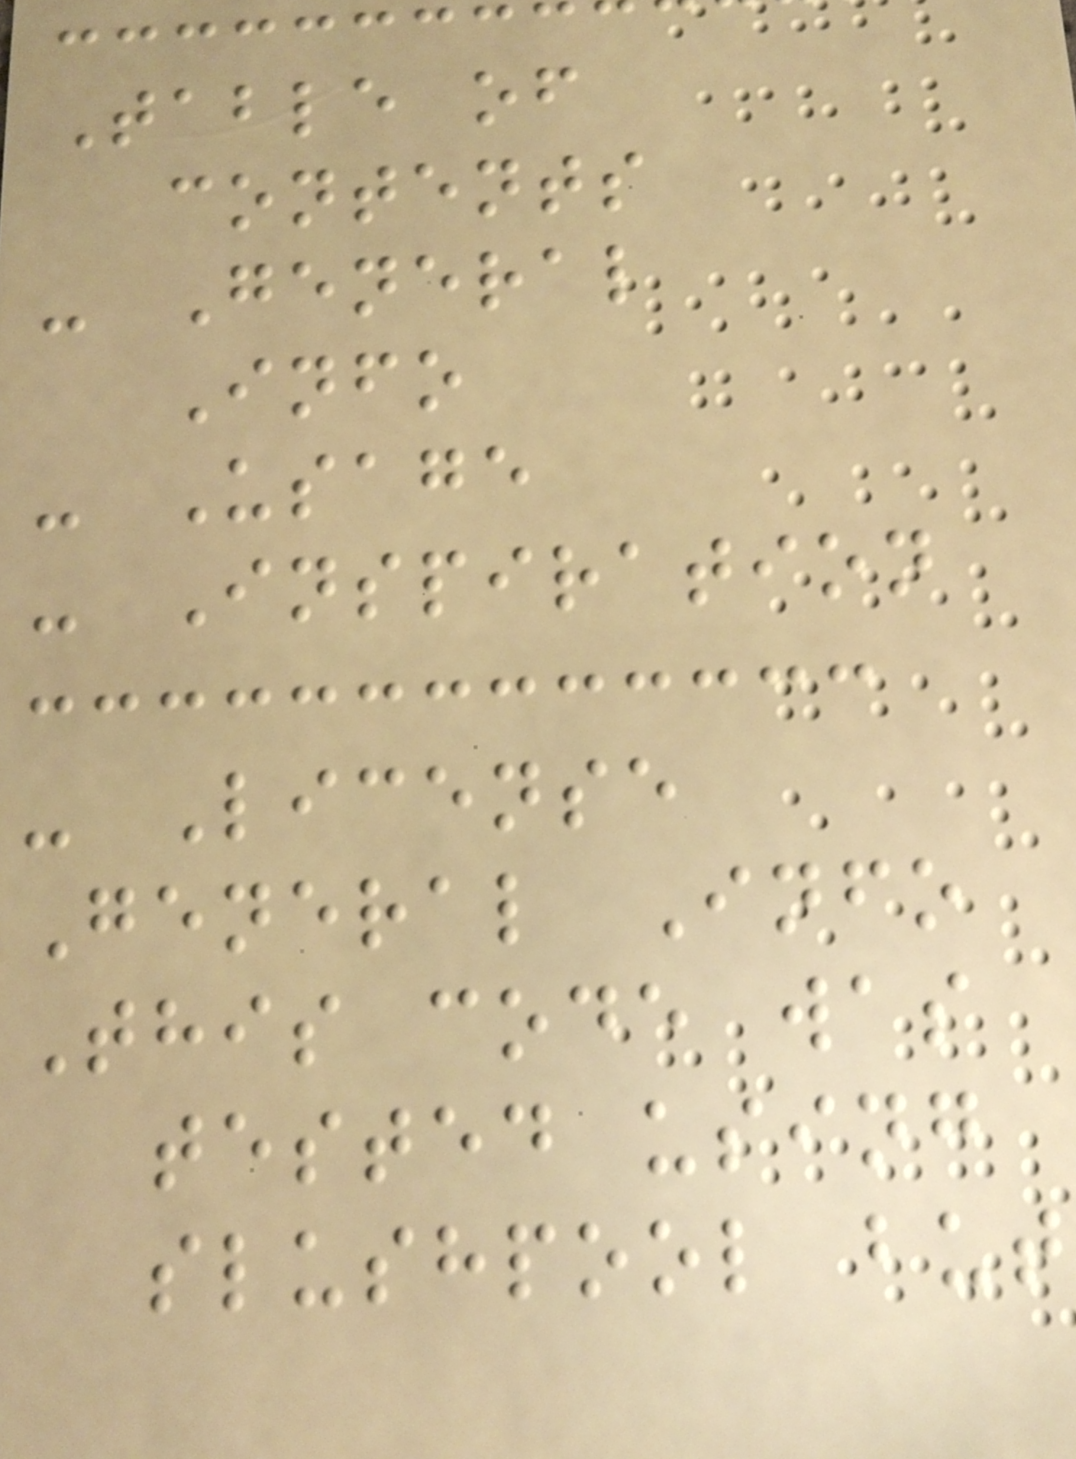Table of
contents
- General
Info
- Usage
- Inspiration
- License
General Info
This code was
tested using
slushpool but
